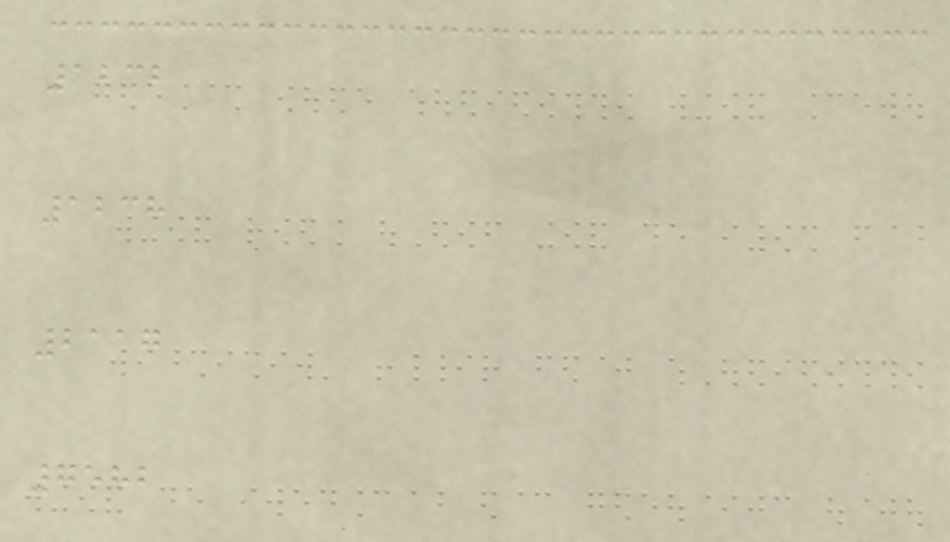1232
1238
2117
7582
